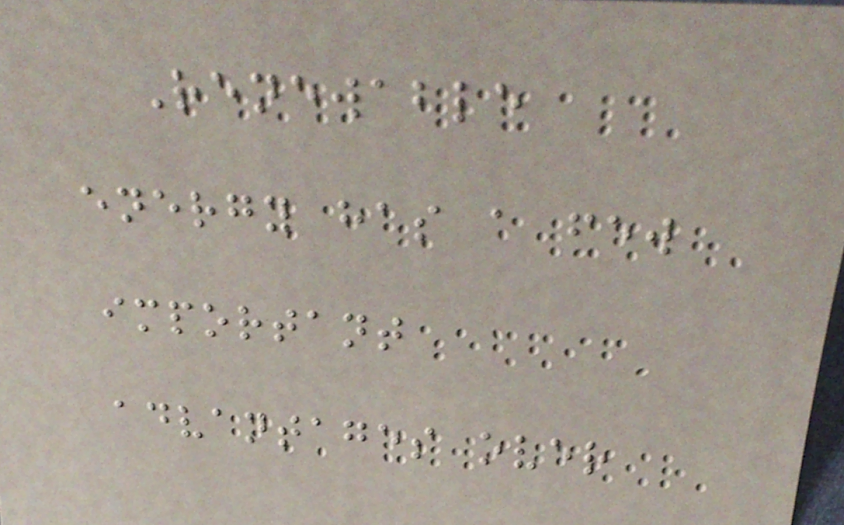Renewable
energy has a few
important
advantages over
